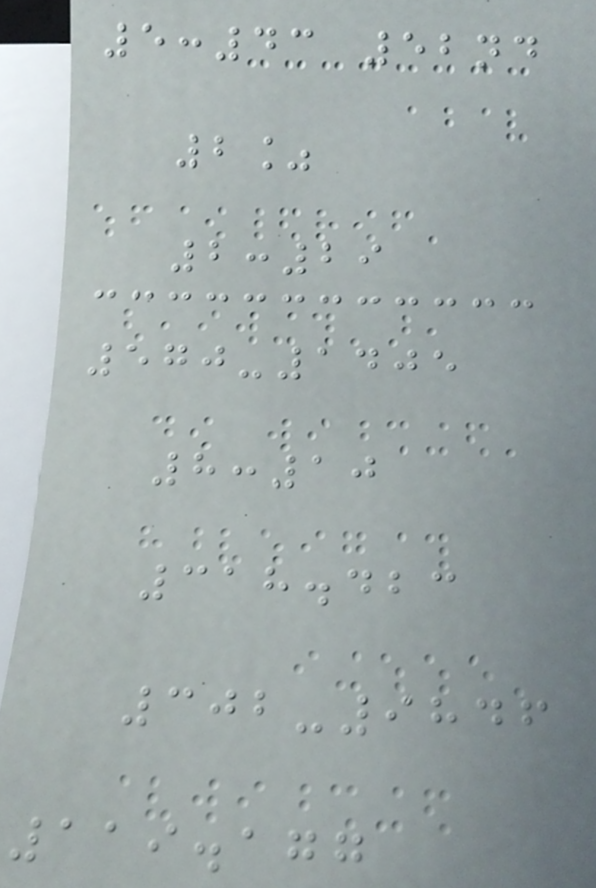5:43 52nd
2%
2:29
570-1405
8:10
318.423
302-9846
119.177
